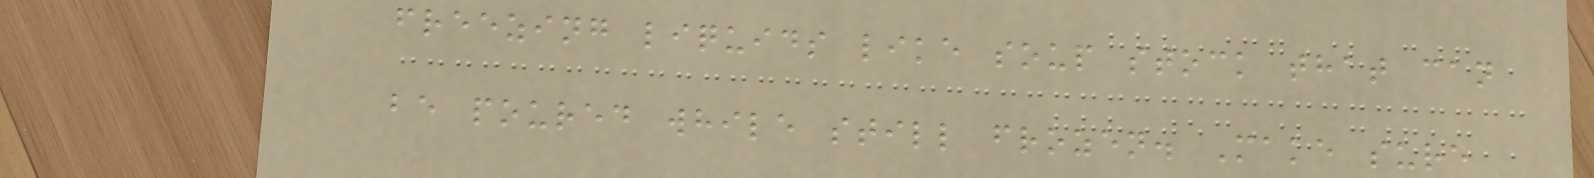freezing liquids like soup stock that can
be poured while still frozen. Make sure
